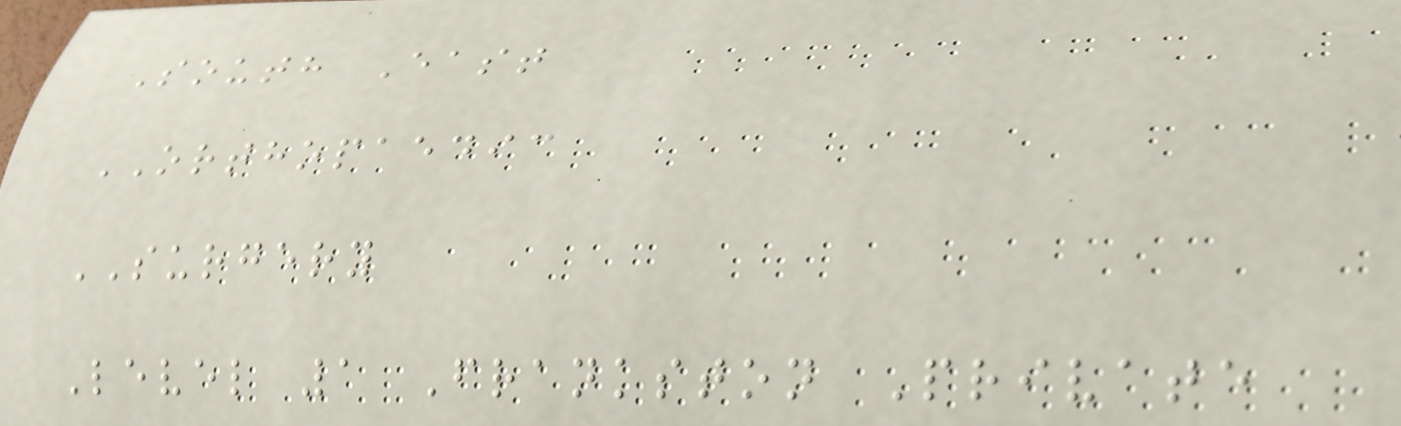South East
ORTHOPAEDIC
SURGERY
Level 1 Frankston Private
